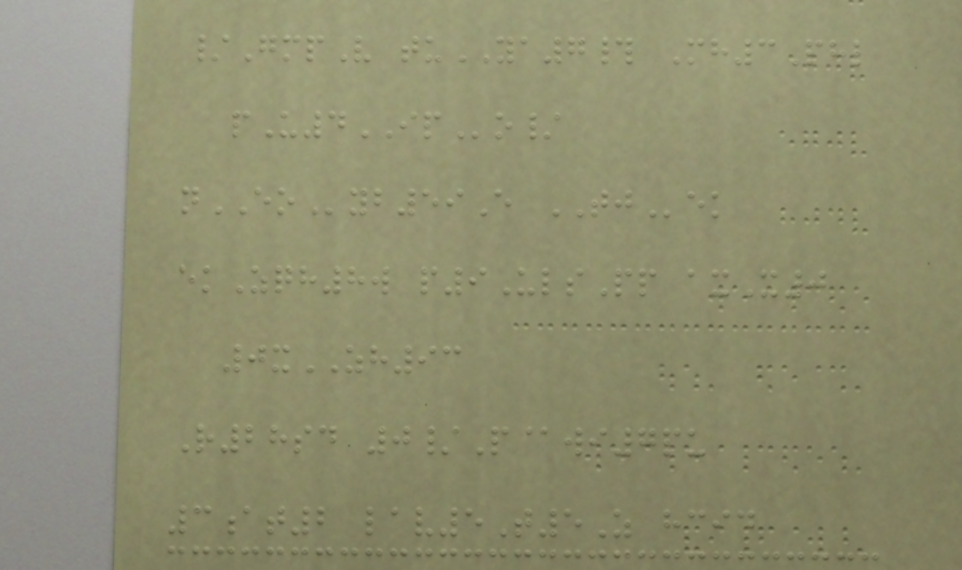/GmpV tuYA7# Mh3Phl
pU4IPo/
nEOyb59E TJek
ekZqh8w p9UlsPp axX0
0xZH93
R28sd 0/P@wi7pu
3at2 lav5T5Z hcid
